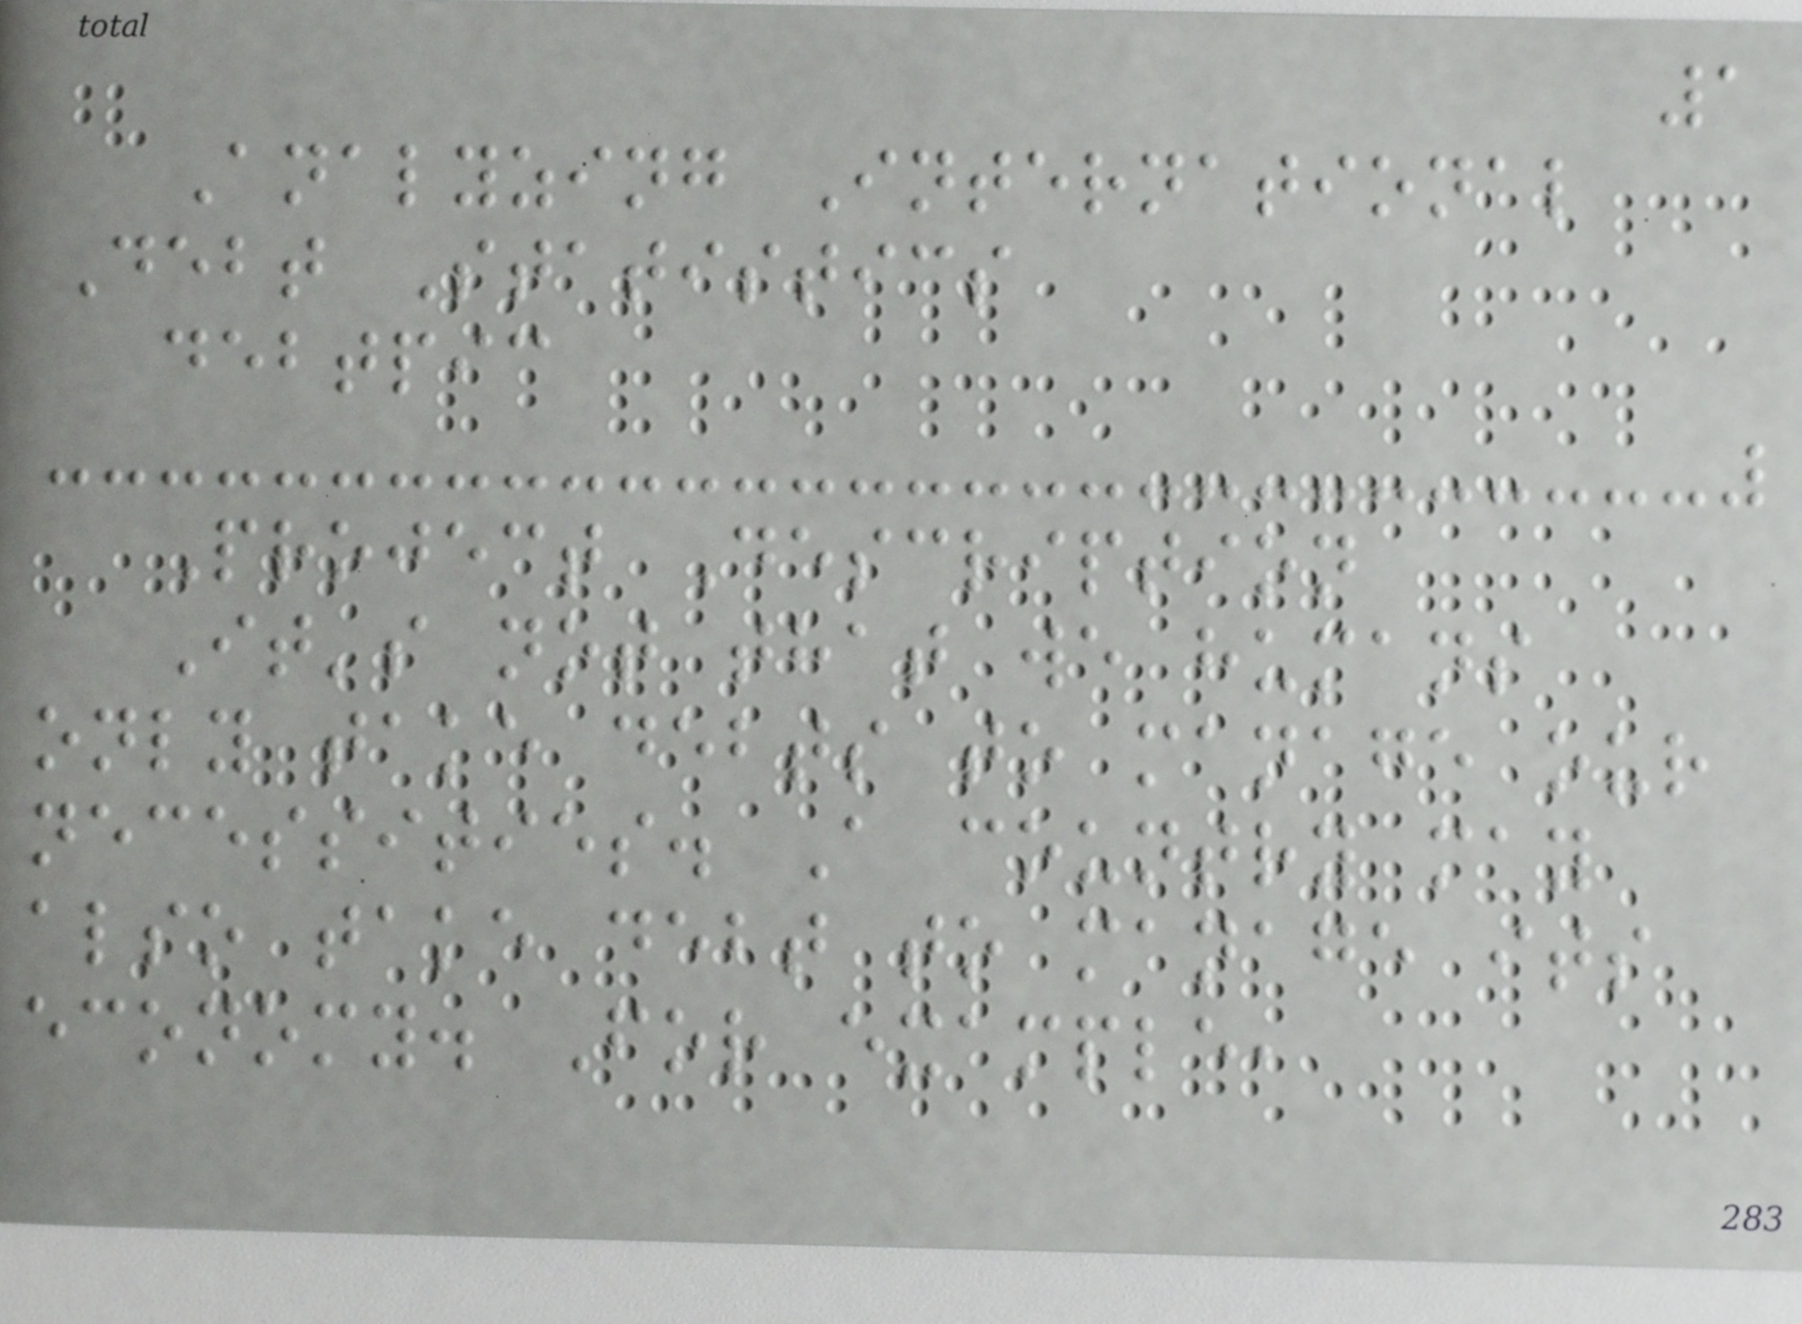1
Analyzing International
Debt Statistics
debtpic
Project Description
It's not that we humans
only take debts to manage our
necessities. A country may
also take debt to manage its
economy. For example,
